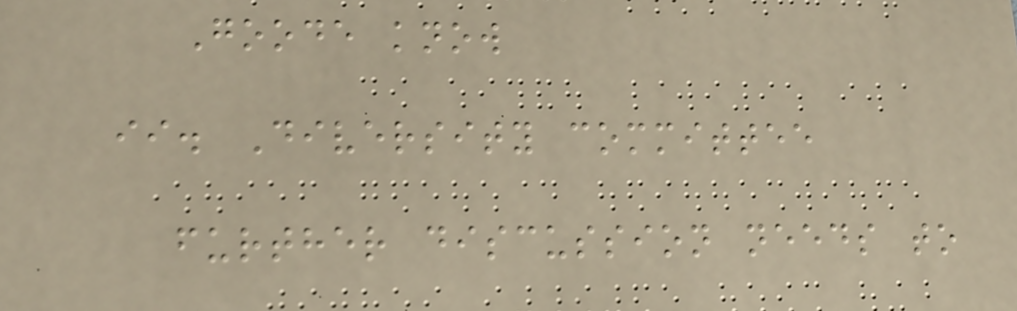Goode know
ii. Diversity committee
further discussion needs to
